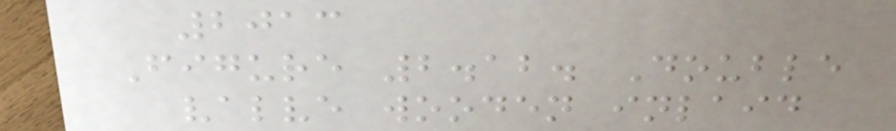2013
Figure 2.12. Double
valve wooden inlaid
